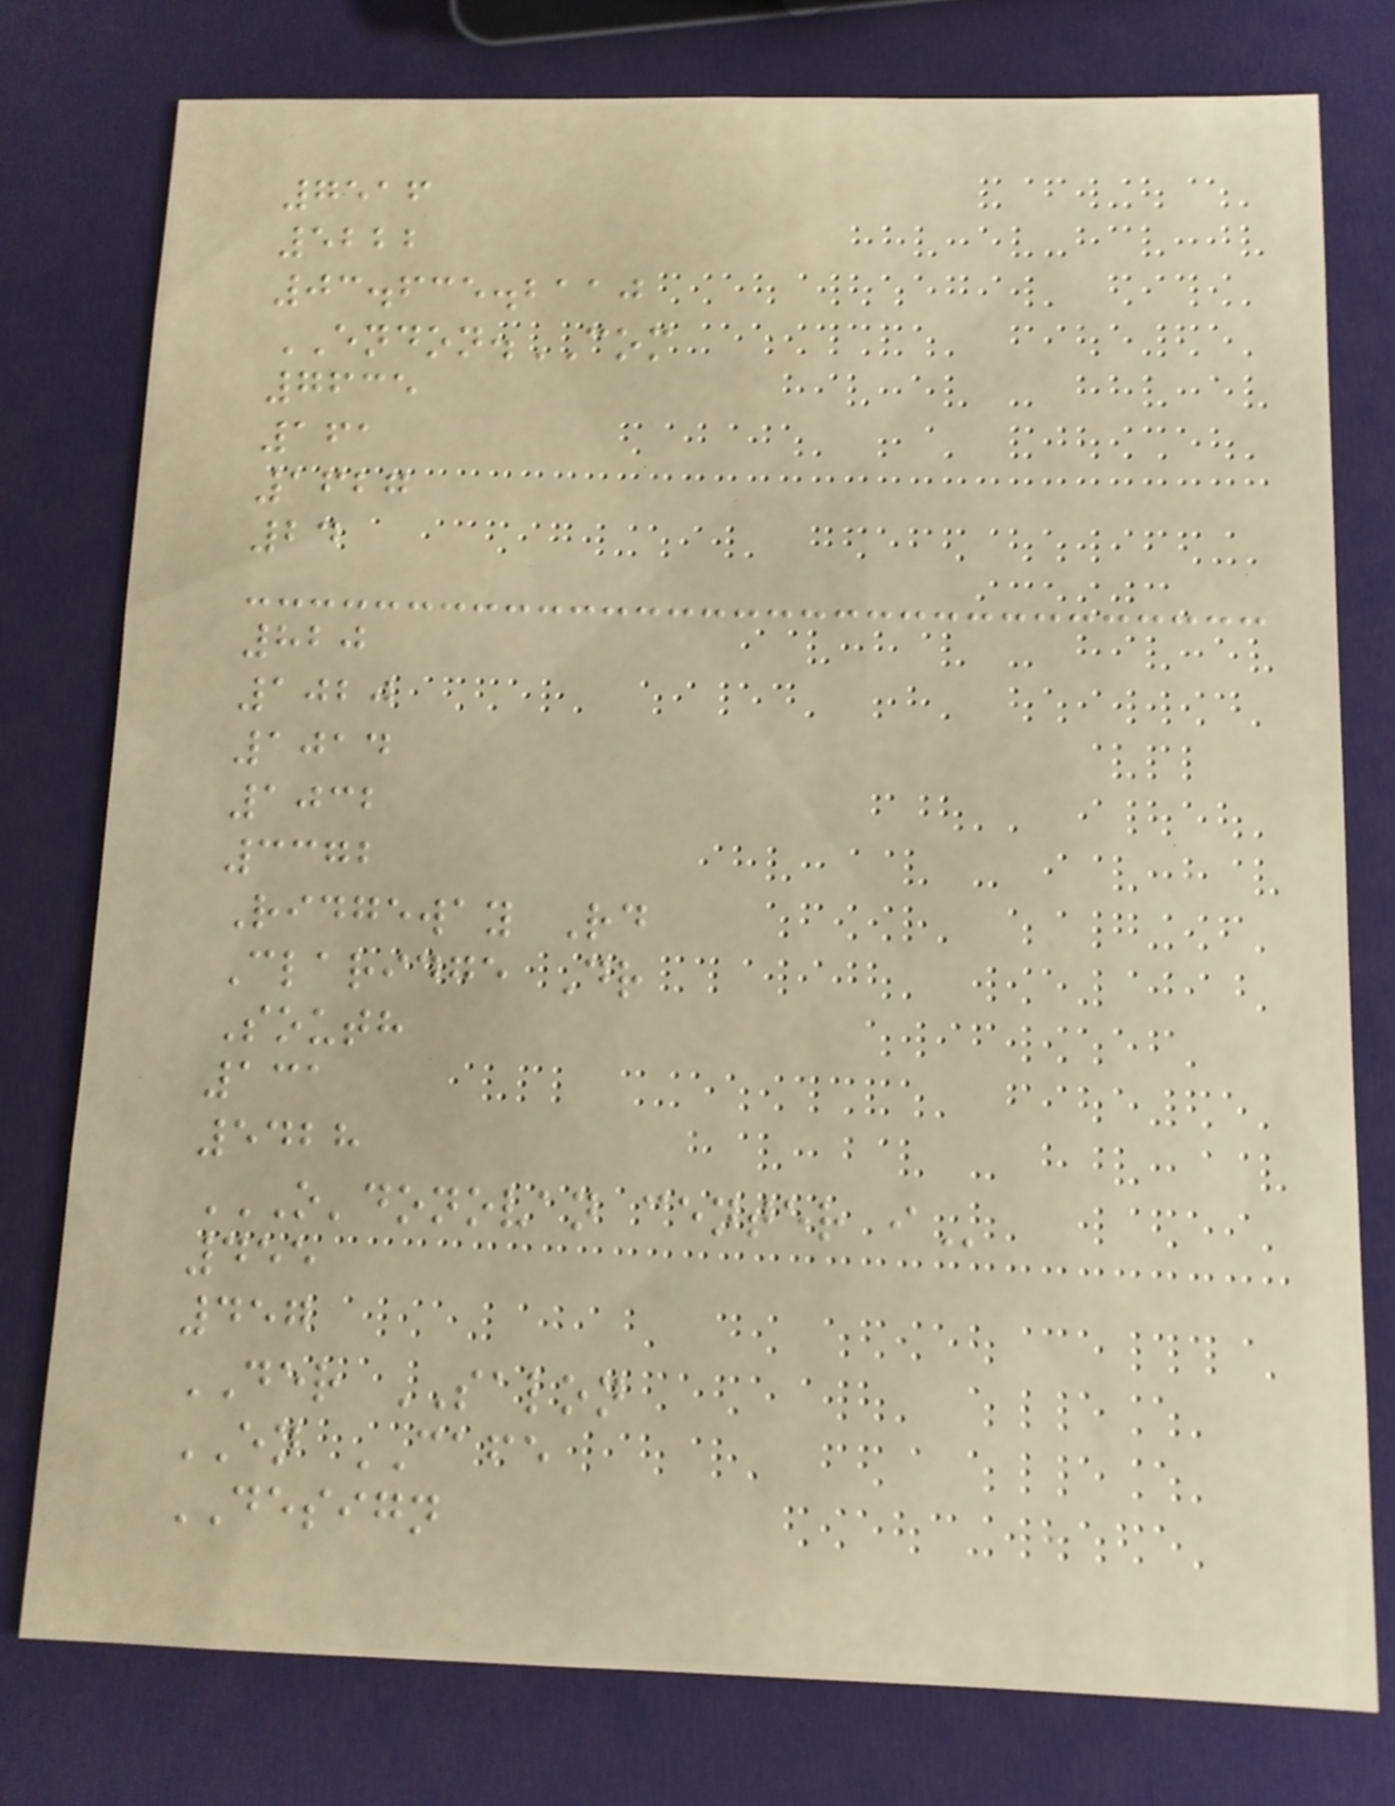7516
5222
03.635.2110
ENDON.COM
7635
161
1627
24
820
1020
1014
1032
3372
Ridgeway Rd
Claridge Dr
South
131
5428
O'DONOVAN CENTER I
455
457
DER SALON
EN CAFE
DESIGN
